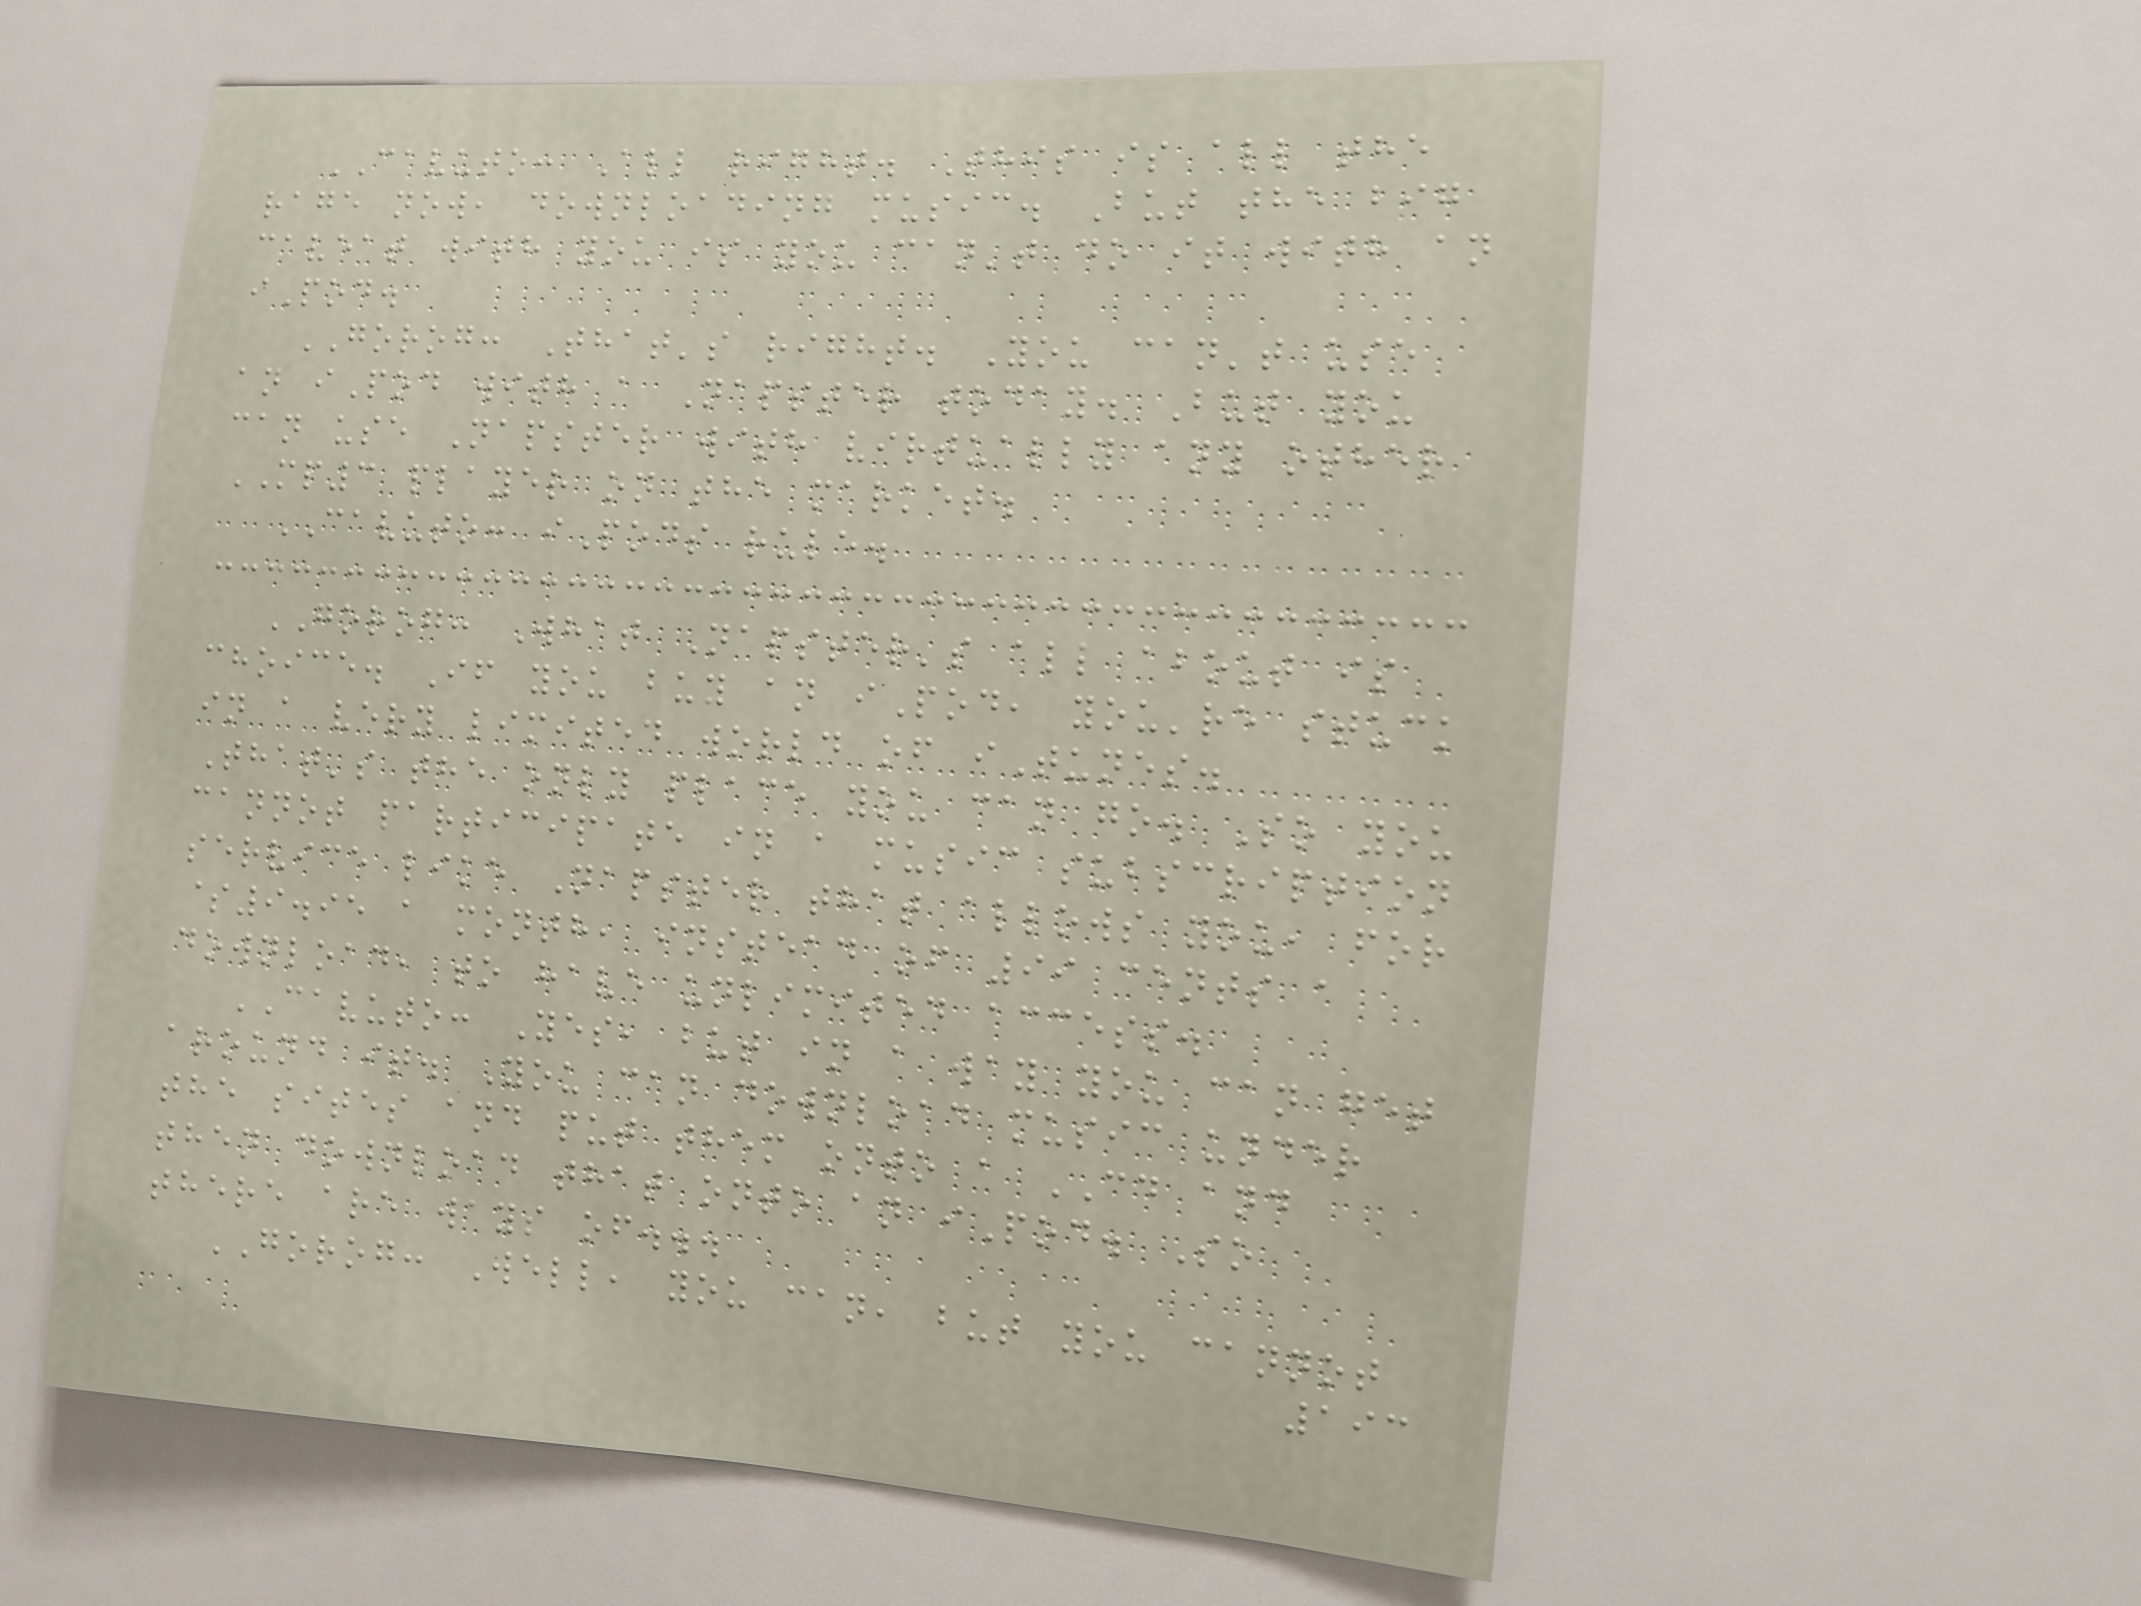CAVUTO: All right. This is all the
rage now, downloading music. But the big
caveat with you is you can't do it with an
iPod.
GOROG: That's right. You can't use
an iPod with a Napster today. But you
can use Napster with virtually any other
MP3 player on the market.
CAVUTO: iPods rule.
GOROG: What Napster's all about is
choice. If you buy an iPod, you're stuck
in a very limited world of iTunes.
That's the only place you can go. So you
cannot participate in a music subscription
service like Napster that allows you, for
$9.95 a month, instead of 99 cents a
download, to have unlimited access.
CAVUTO: Yes, but in a way you can get
around it. You can download music under
the sites and put them onto a CD and
then download that onto an iPod. So
there are ways of...
GOROG: Well, you can, but you cannot
193
